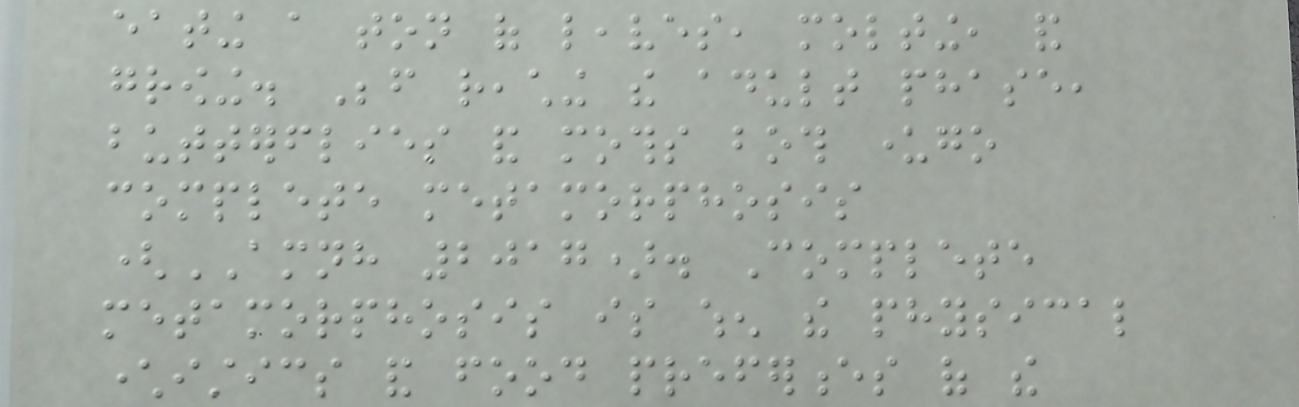eating a ton of leaves, molting, and
growing. Before reaching the adult phase,
butterflies and moths both undergo
complete metamorphosis
(AMNH 2017). Complete
metamorphosis is when the physical
characteristics and food preferences of the
